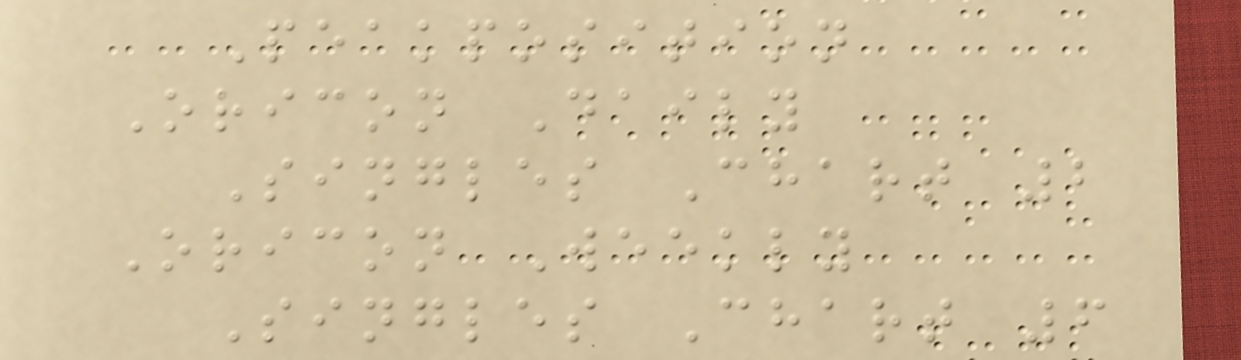Peakposition
Oricon Daily
Singles Chart 2
Oricon Weekly
Singles Chart 6
